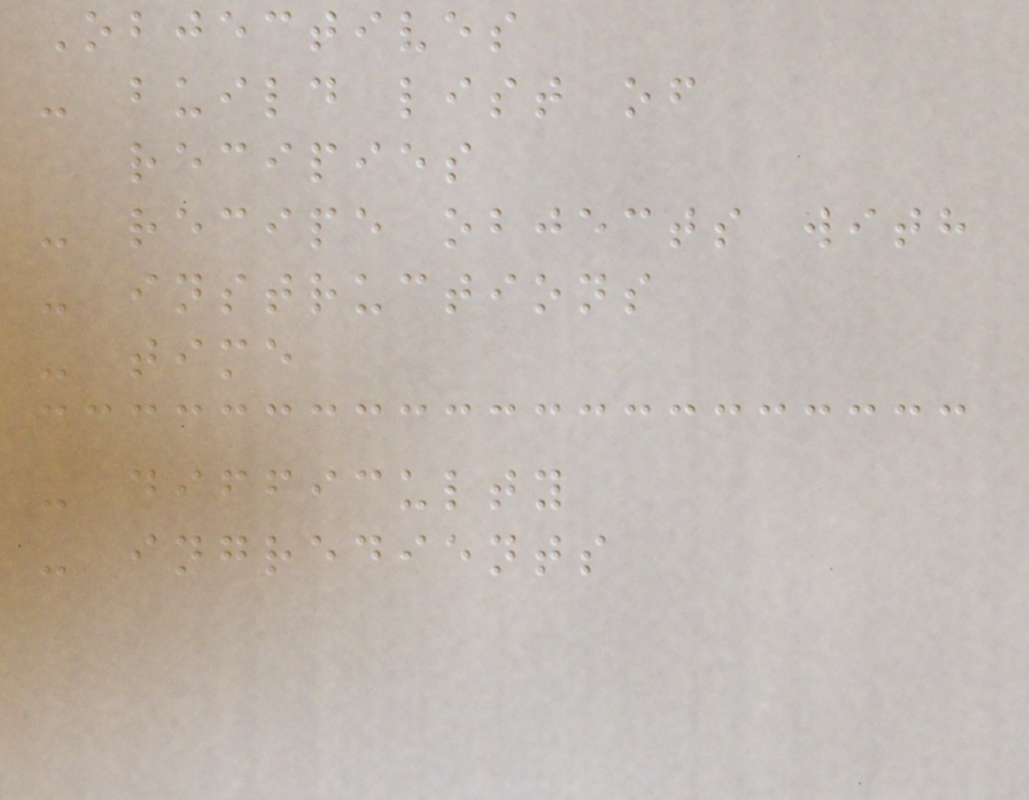Objectives
- build list of
recipies
- recipe objects with
- instructions
- time
- difficulty
- ingredients
